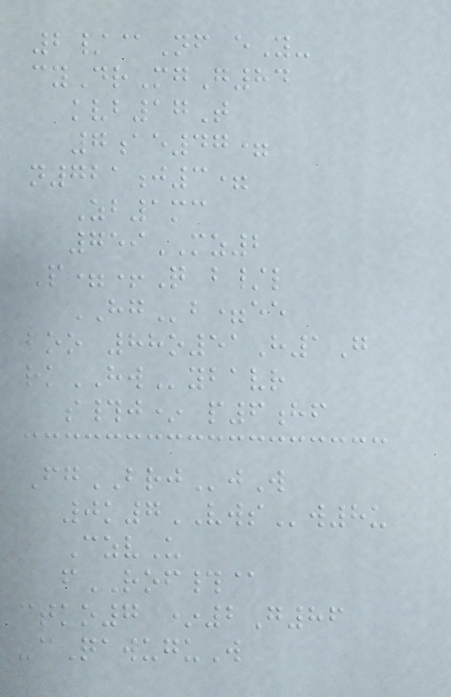2/@Nf eY-
cyDrMgG84
kvb17T
7ae47=
n721j3=
Zb1mc
759MZ2
P=+Q b/l
HGb=ee
boo 88o51H1G
rkHWybavr
s#j* p6hf
FgBRJjW
0k7VWSw8u
CzvU
fROF#@
ctko7 *2G86
-cQawuguW
